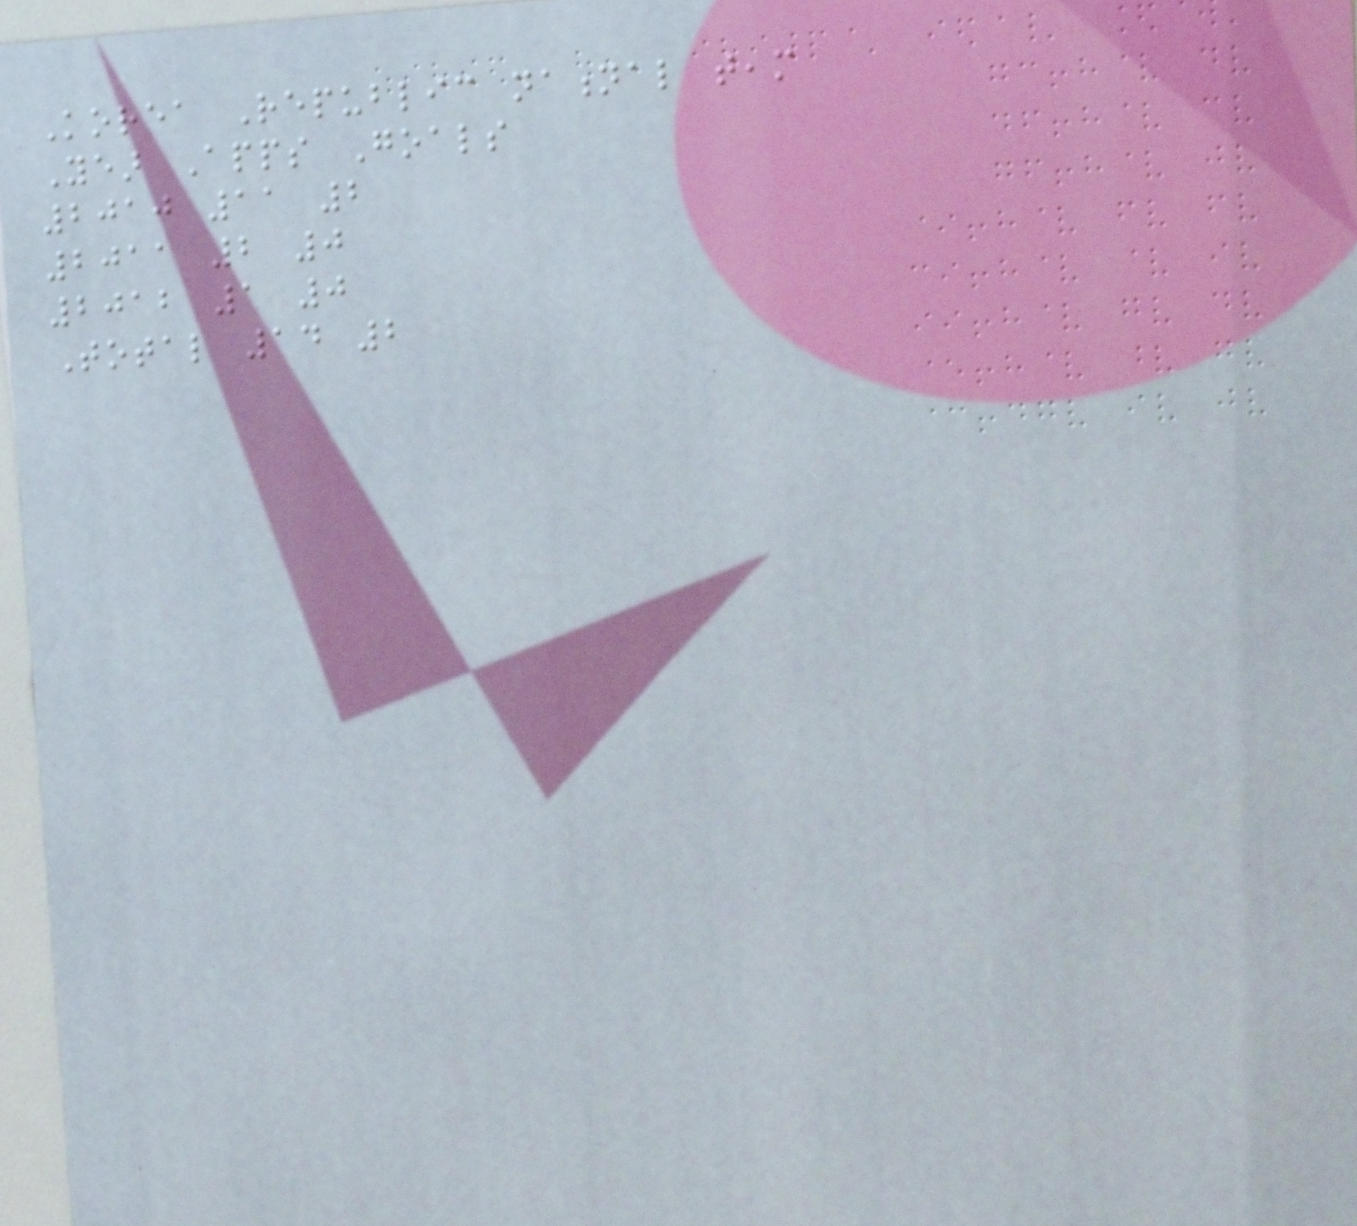Korea Republic national team
Year Apps Goals
2010 11 2
2011 2 0
2012 1 0
Total 14 2
